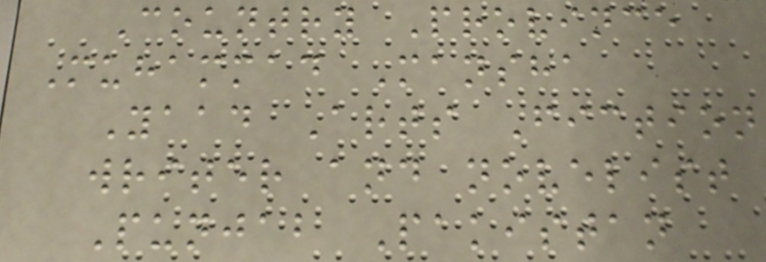Country Province
Muhammad Mansha
Yaad Arts Fiction
writer and novelist
Punjab Pakistan
